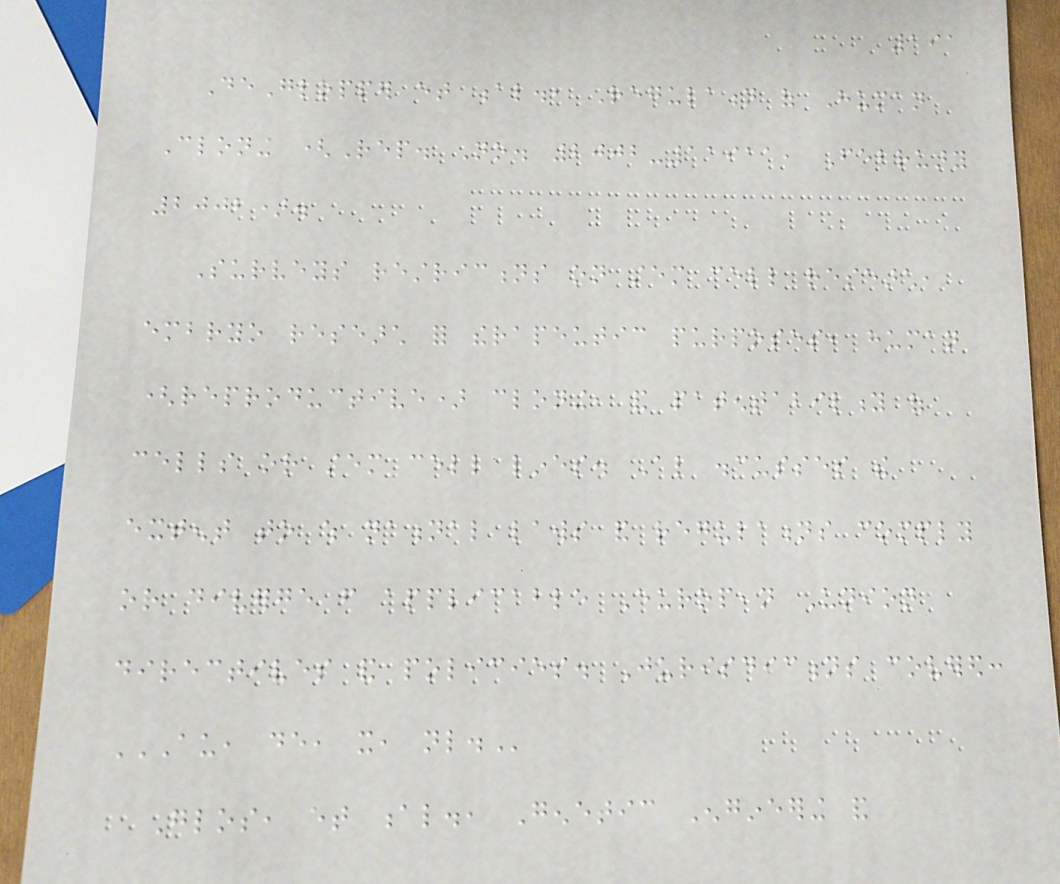191
DeGlopper et al., Regulation of Human
Cloning (Rep. No. 2002-11911, February
2002).
Surveys restrictions on stem cell research,
embryo research for therapeutic purposes, human
(reproductive) cloning, and patentability of
cells or stem cell lines. Also discusses the
extent to which national laws and regulations comply
or diverge from applicable European Union
directives and policies. Jurisdictions covered:
AU, DE, IT, NL.
Glos, et al., Genetic Engineering and
